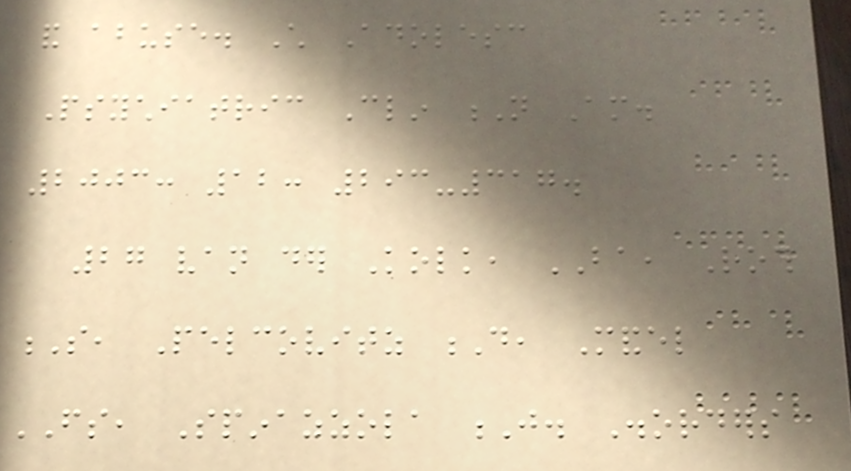and abuse. Child Adolesc
Psychiatric Clin N Am.
2003: 12: 293-317.
27 van der Kolk, BA, Roth
S, Pelcovitz D, Mandel
FS, Spinazzola J. Disorders
